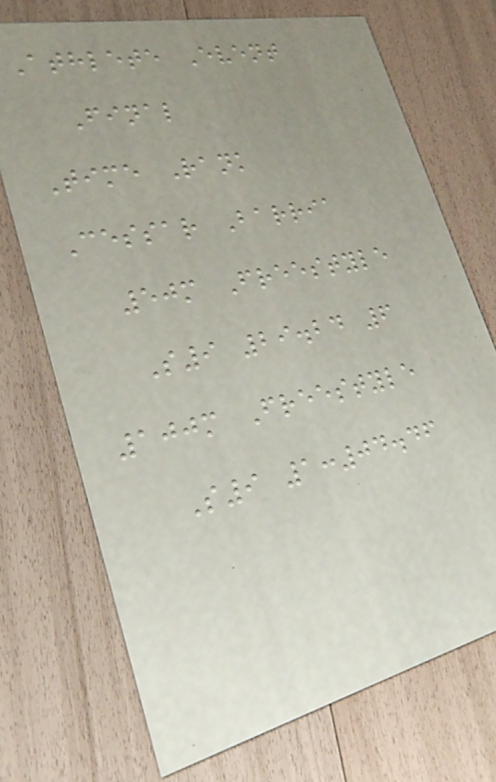Athlete Event
Final
Time Rank
Cessar Barria
50m Freestyle
S9 29.24 6
100m Freestyle
S9 1:04.46
